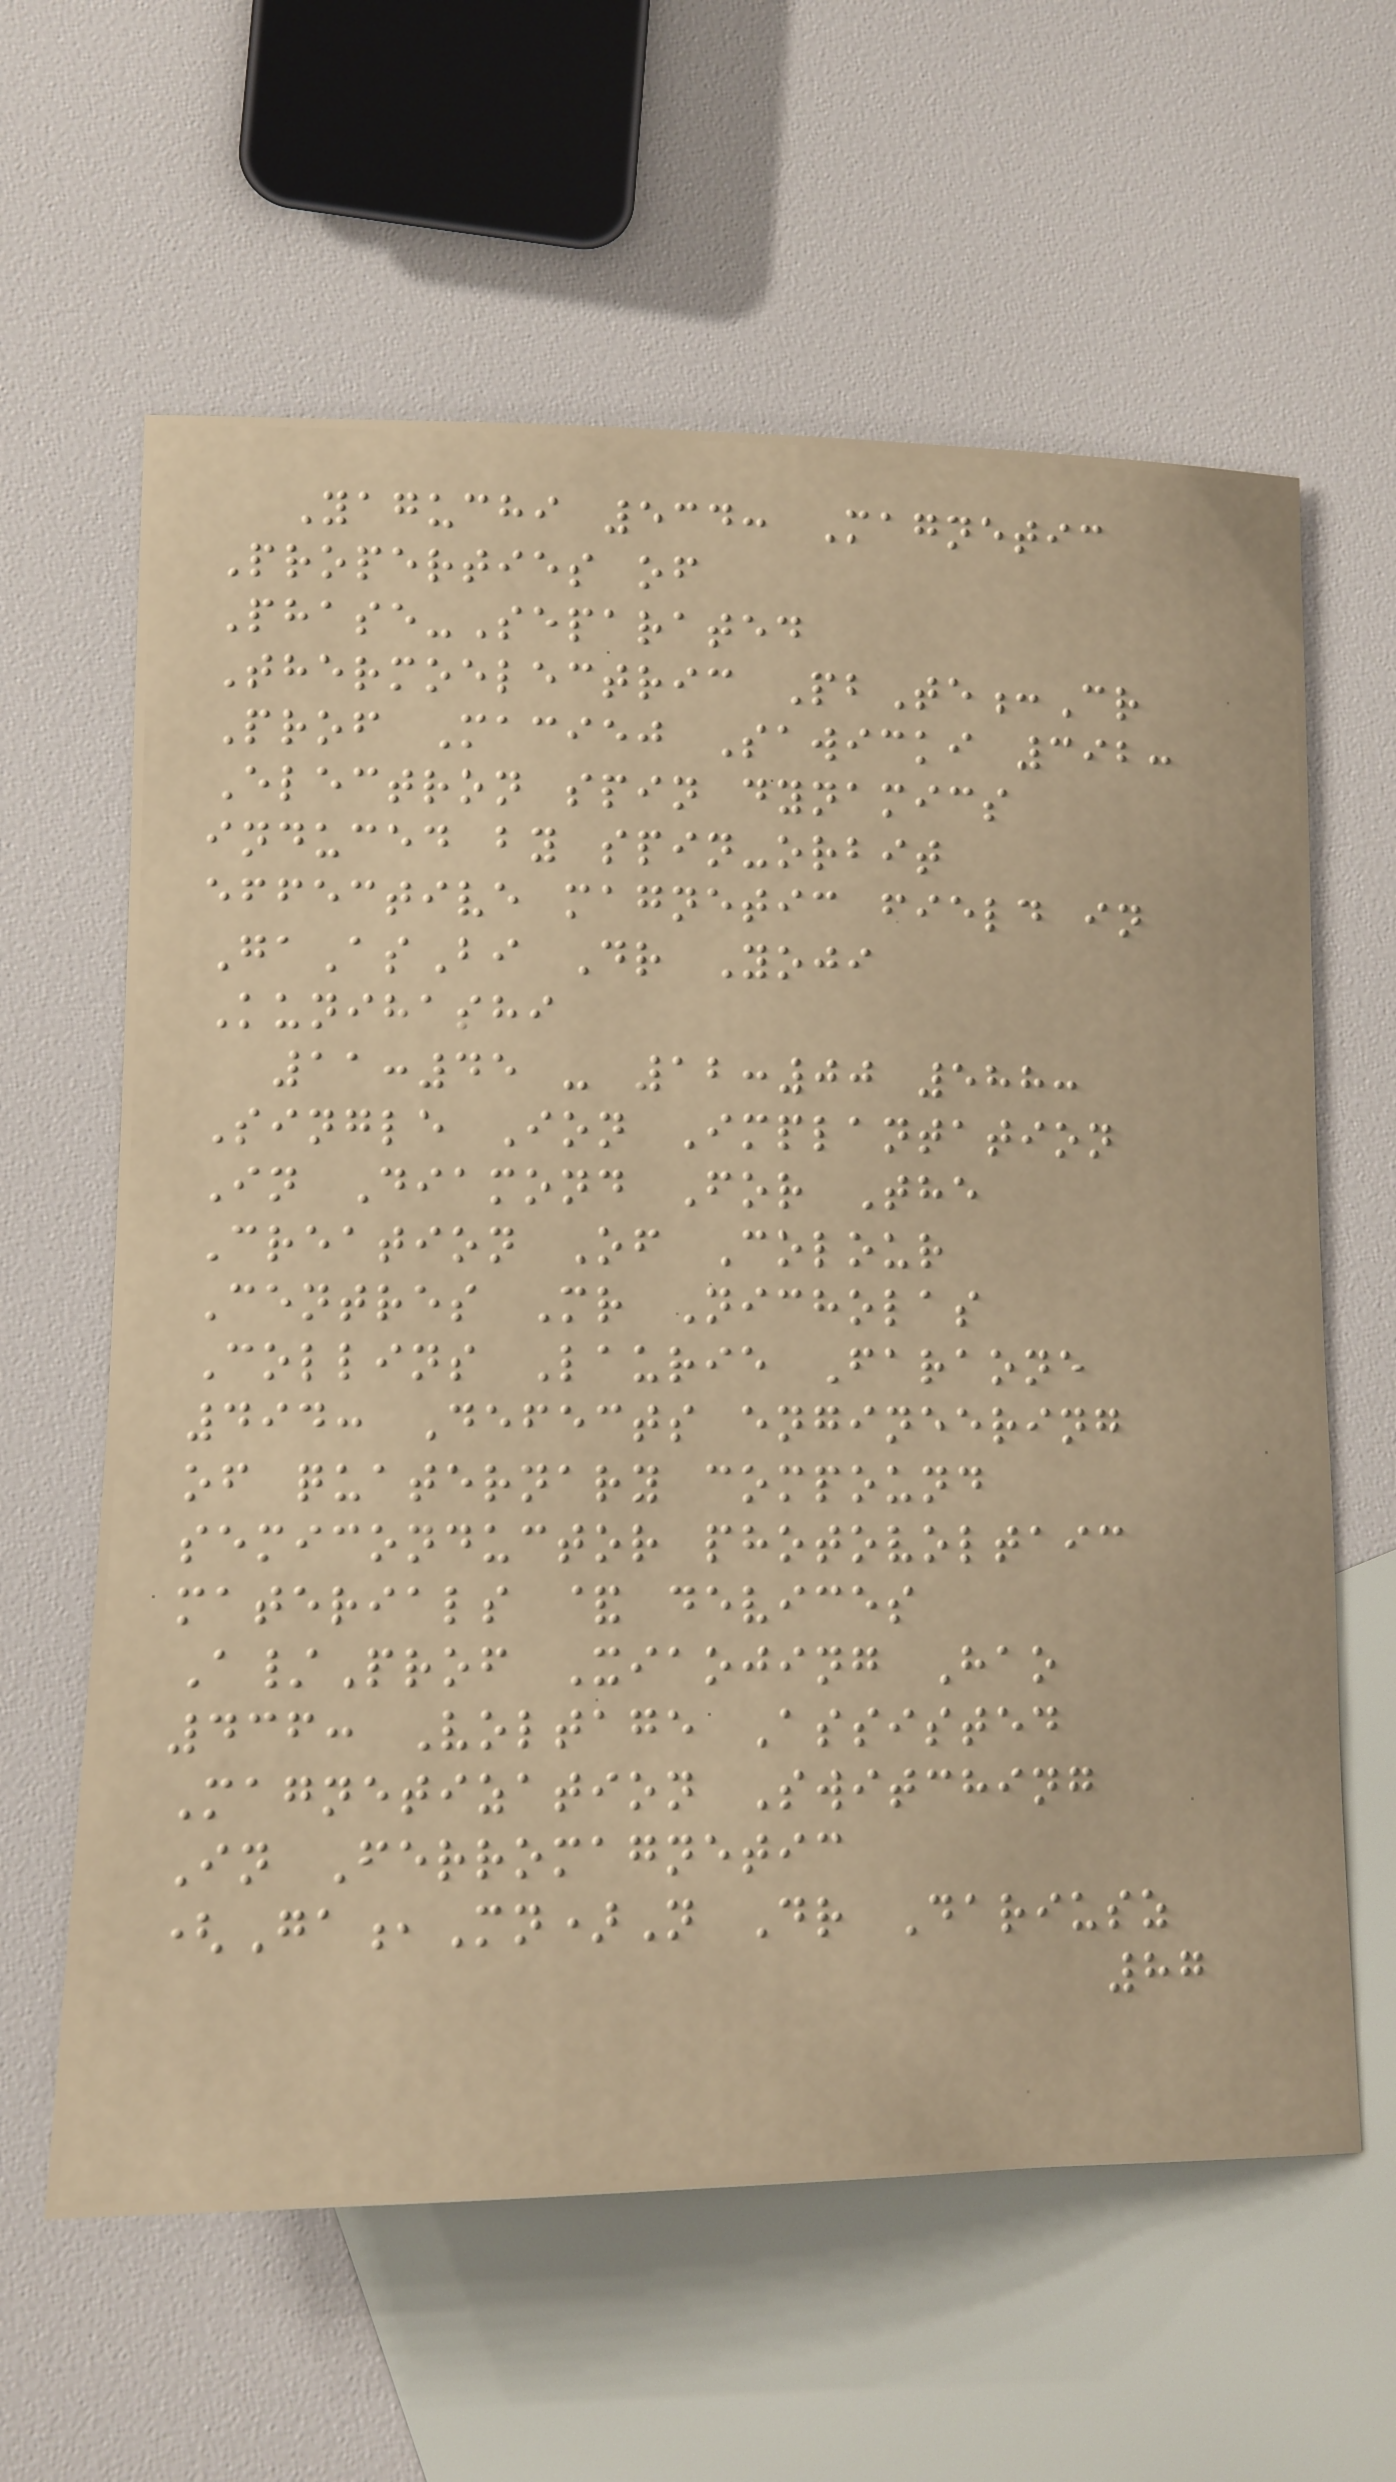Yaguchi 534: Magnetic
Properties of
Phase-Separated
Thermoelectric PbTe:Cr
Prof Maciej Sawicki 392:
Electron spin dynamics
induced by spin-orbit
effective magnetic field in
GaAsBi Dr Yoji
Kunihashi
11:45 - 12:00 588:
Single Ion Implantation
In Diamond For The
Creation Of Colour
Centres Mr Nicholas
Collins Laurie Faraone
494: Defects engineering
of quaternary compound
semiconductor photovoltaic
materials & devices
A/Prof Xiaojing Hao
436: Voltage Assisted
Magnetization Switching
In Ferromagnetic
(Ga,Mn)N Dr Dariusz
87
